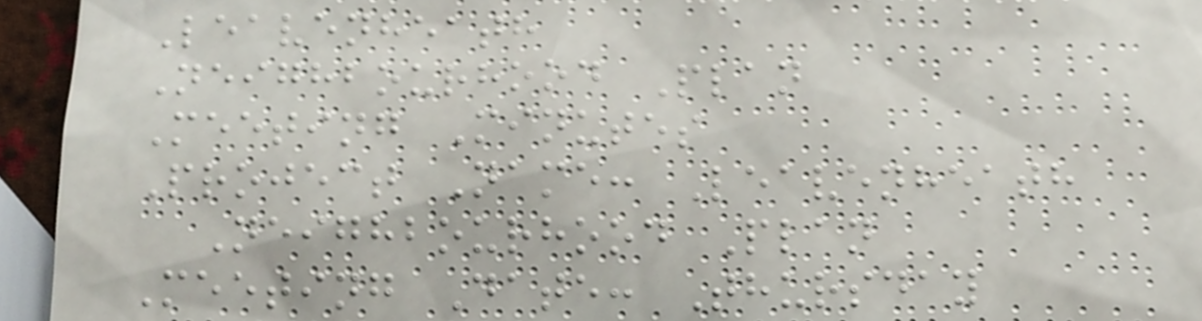Leavenheath
Neighbourhood Plan
Meeting Minutes
Project Name: Leavenheath
Neighbourhood Plan
Meeting Date: Thursday
